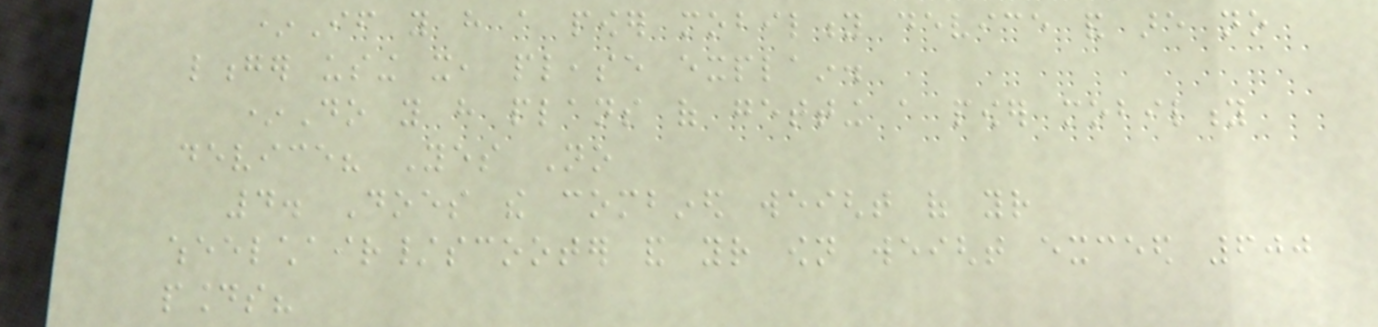*If you have a power mobility device and are no
longer using it, please explain.
*Do you have plans of getting a power mobility
device? Yes No
4. Does the combined weight of your
wheelchair/scooter and your own weight exceed 600
pounds?
